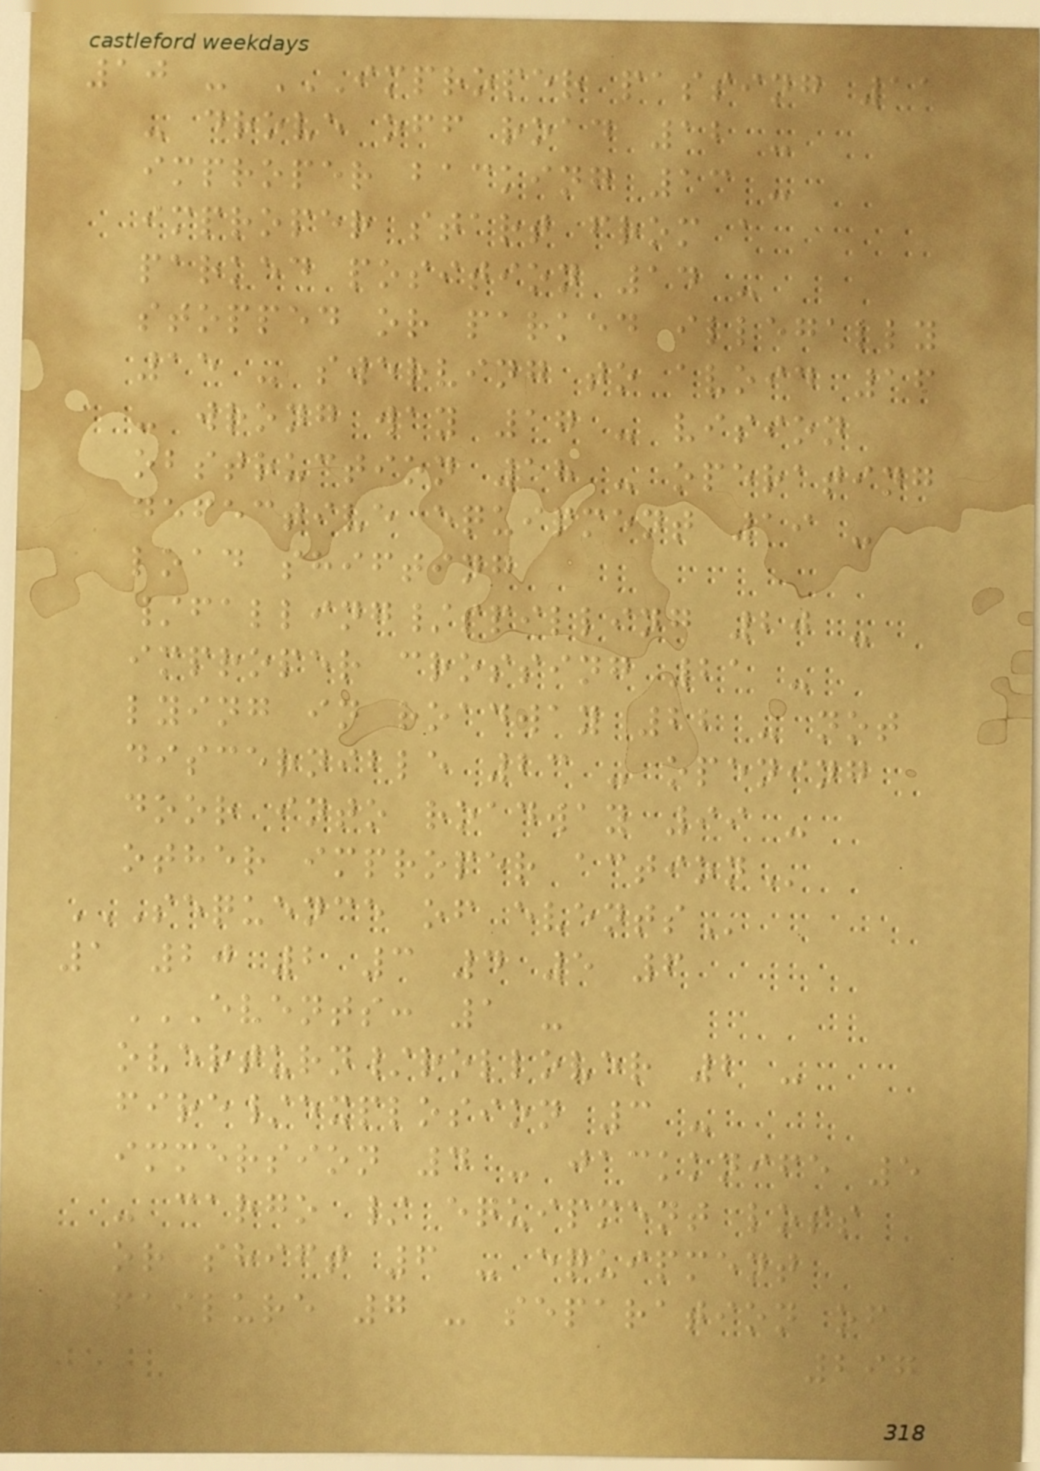10 - IMPROPER PASSING 11
- DROVE OFF ROAD 12 -
IMPROPER BACKING 13 -
IMPROPER START FROM A
PARKED POSITION 14 -
STOPPED OR PARKED ILLEGALLY
15 - SWERVING TO AVOID 16
- WRONG WAY 17 - VISION
OBSTRUCTION 18 - OPERATING
DEFECTIVE EQUIPMENT 19 -
LOAD SHIFTING
/FALLING/SPILLING 20 -
IMPROPER CROSSING 21 -
LYING IN ROADWAY 22 - NOT
DISCERNIBLE 23 - OPENING
DOOR INTO ROADWAY 99 -
OTHER IMPROPER ACTION
SEQUENCE OF EVENTS
1 20 2 3 4 5 6
EVENTS: 1 -
OVERTURN/ROLLOVER 2 -
FIRE/EXPLOSION 3 -
IMMERSION 4 - JACKKNIFE 5
- CARGO / EQUIPMENT LOSS
OR SHIFT 6 - EQUIPMENT
FAILURE 7 - SEPARATION OF
297
